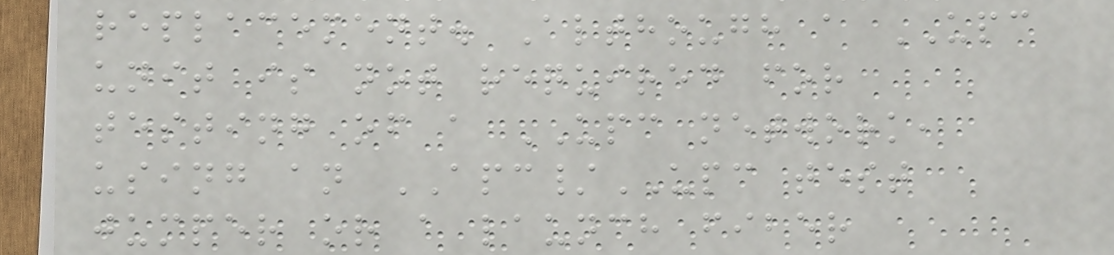replacement. Although a UPC
unit is not required for
testing of a UPC network,
using an APC/UPC test
jumper or a launch fiber
